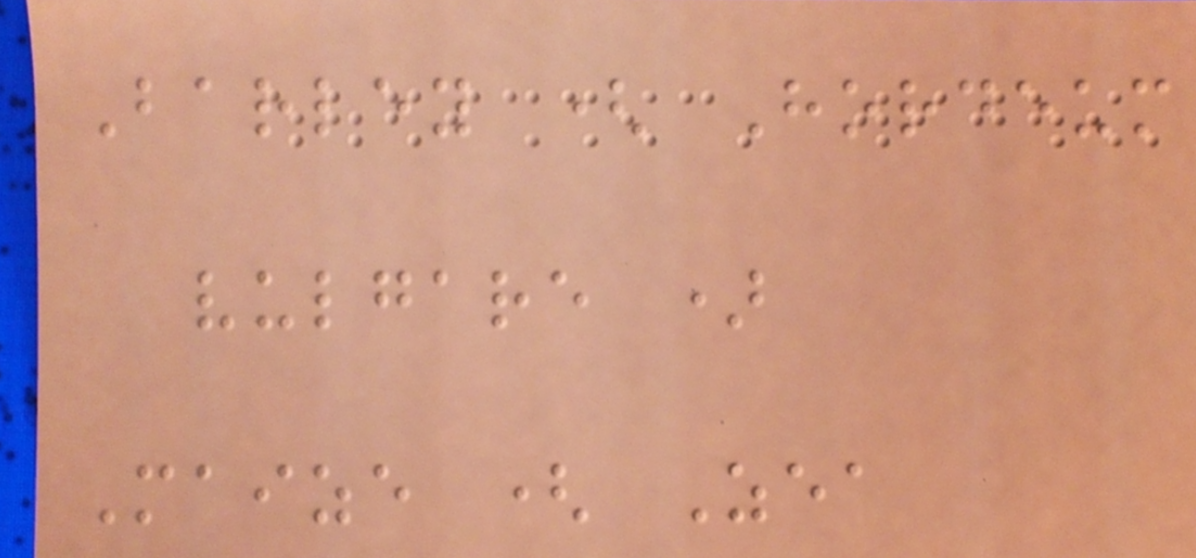Barley ( Hordeum
vulgare )
Maize ( Zea
